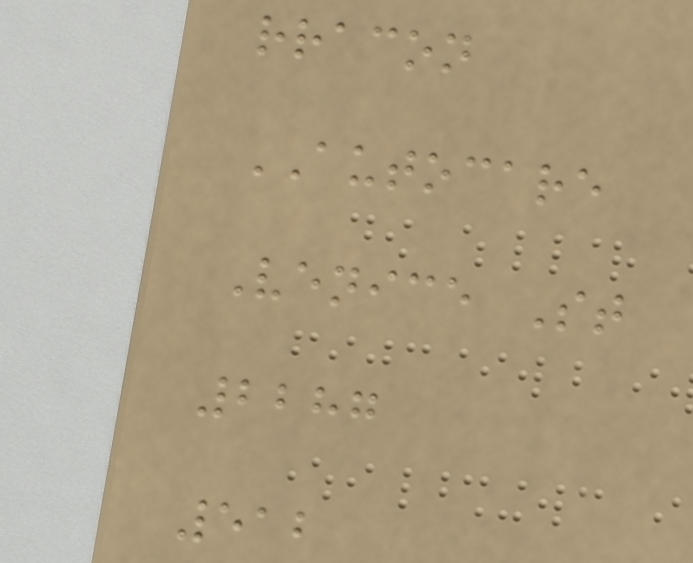rracon
AUTOCARE
Venice St
2287
512
